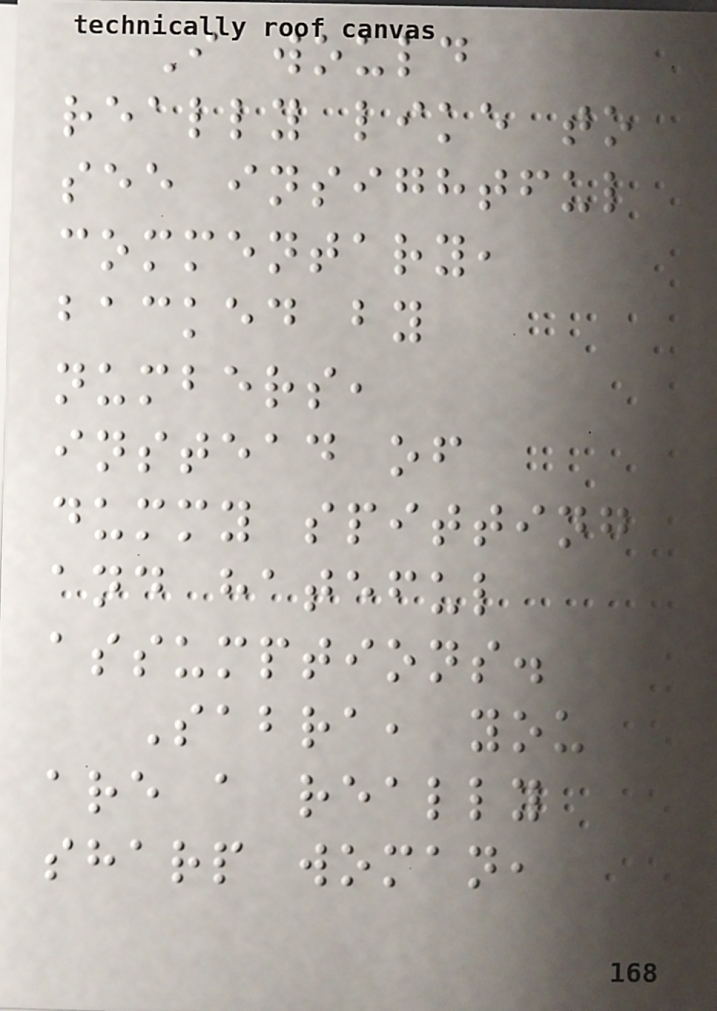I would
really like to
see insightful
commentary,
backed by
numbers,
instead of
dummy spitting
and hateful
assumptions.
Sabra, you
are a really
sharp woman,
